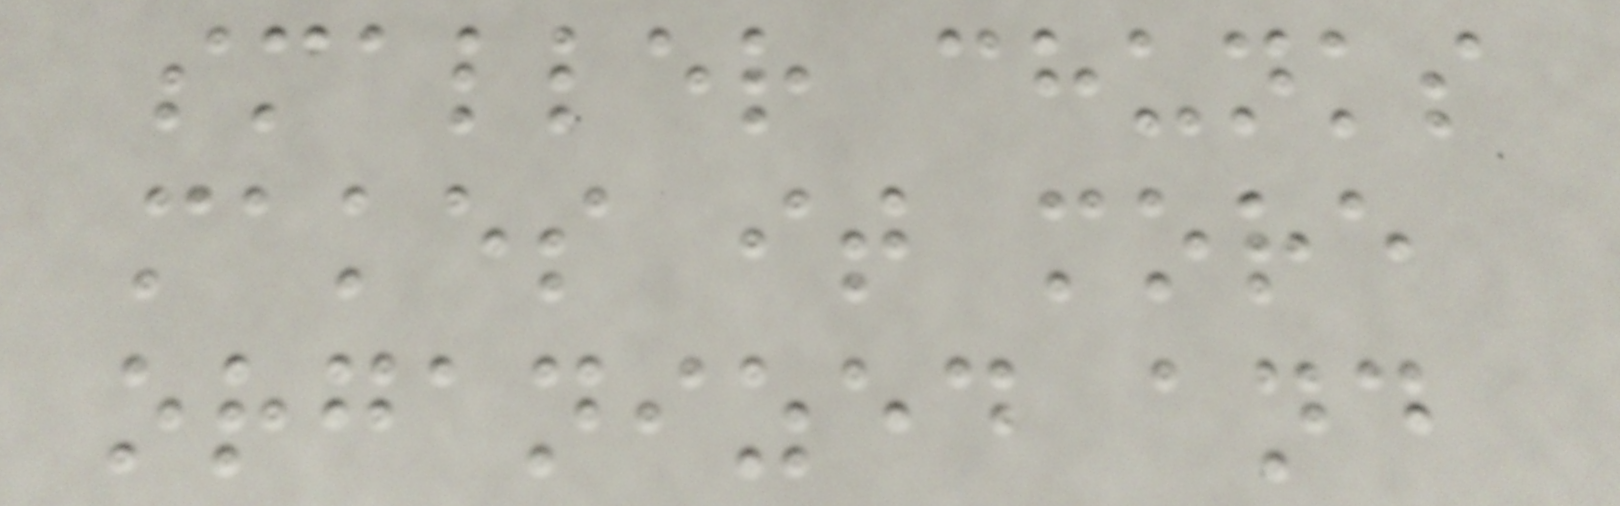smaller chunks
makes it more
organized and
